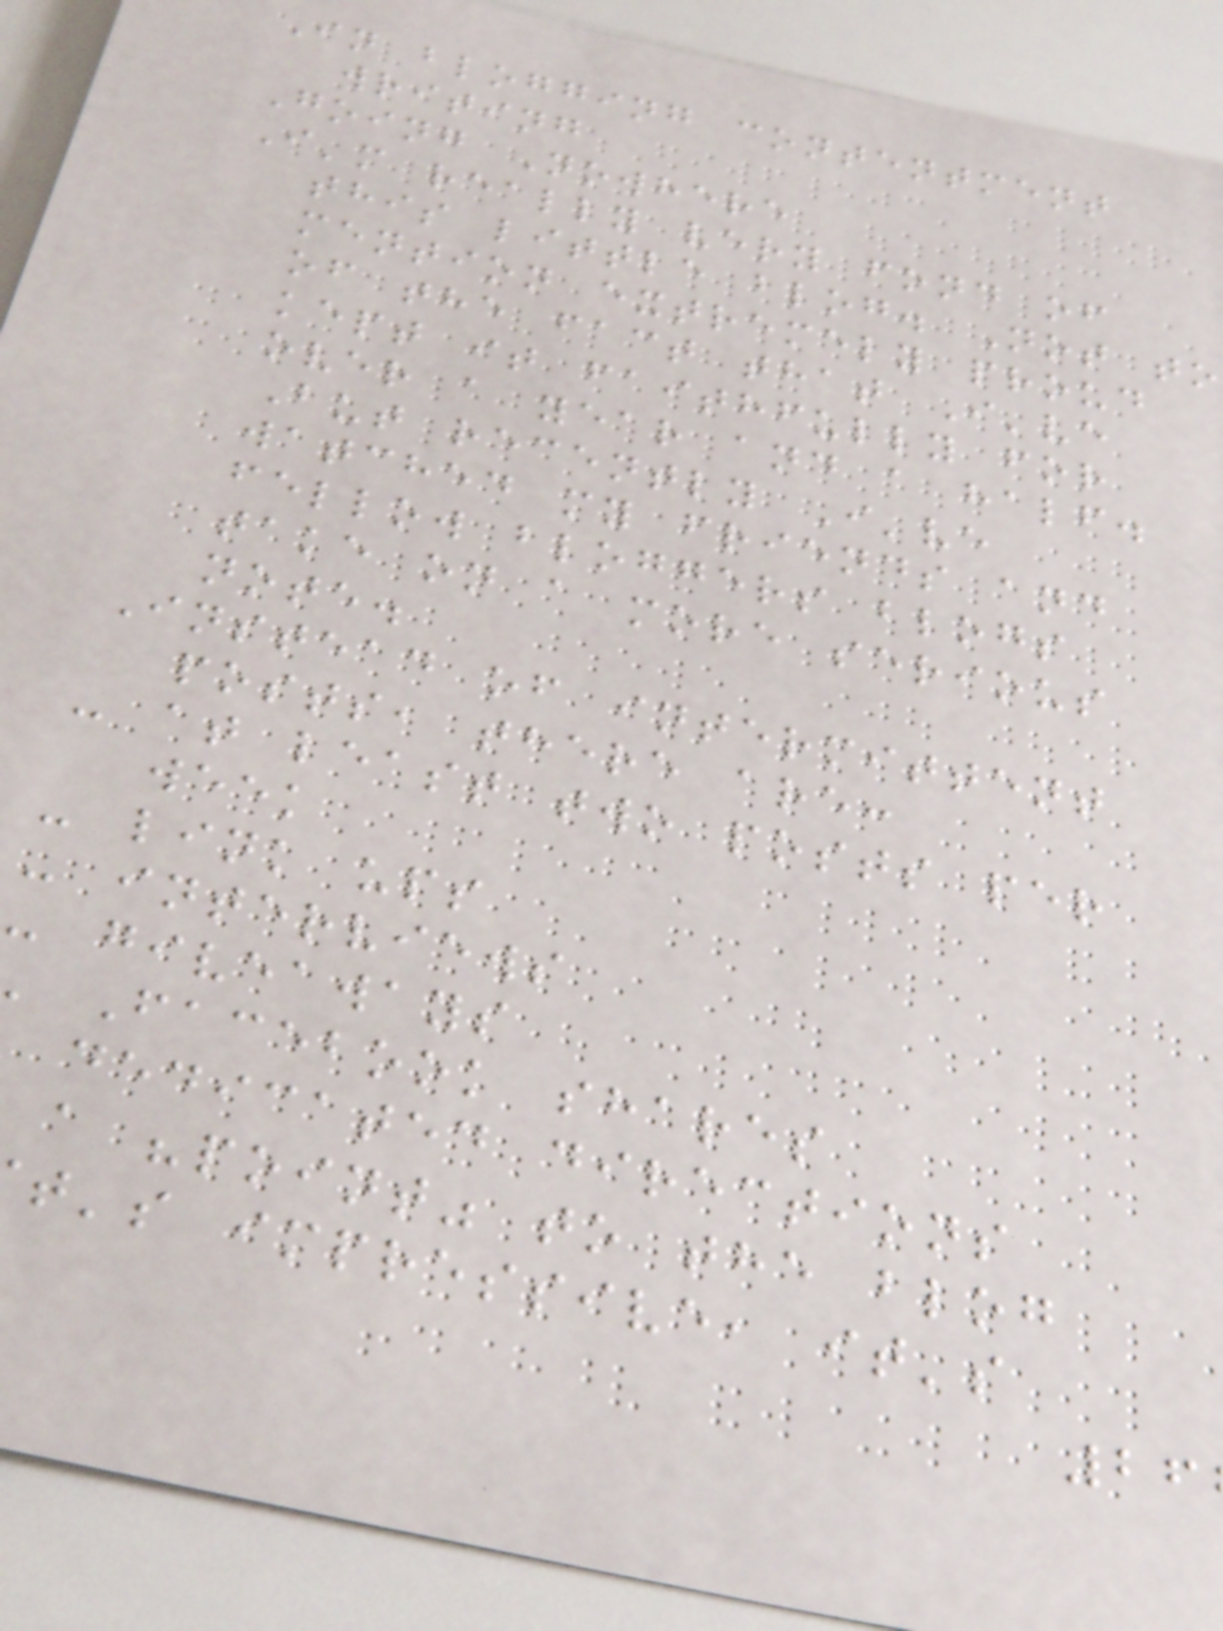In blogging contentment
writing
Going Nowhere
I'm really very fond of
this little blog. Not to
mention extremely proud
of the fact that I've
kept it faithfully for
over a year and a half.
But recently I've
watched my friends and
fellow bloggers blogs
take on a more serious
note.
Instead of intermittent
posts, there are:
- at least two posts per
week
- link ups
- interviews
- giveaways
Facebook shares
dedicated directions
a "point" to the blog
t's impressive, it's
